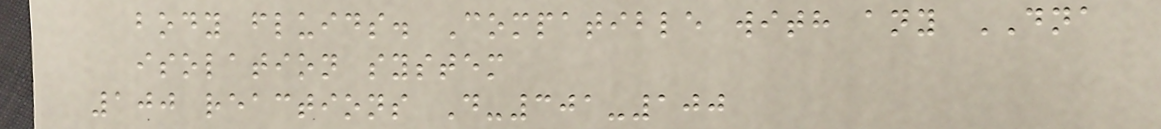body fluids. Compatible with any DNA
isolation system
100 reactions D-301-100
